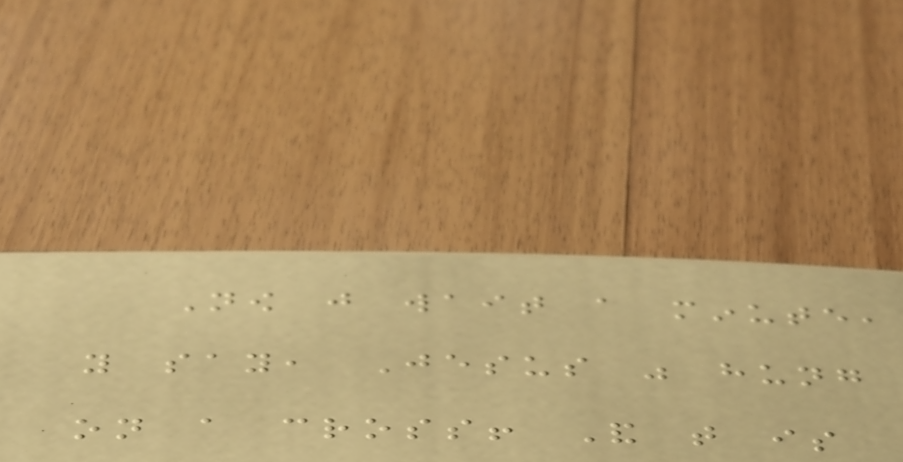Now just wait a minute,
you say, Jesus was hung
on a cross! And that is
